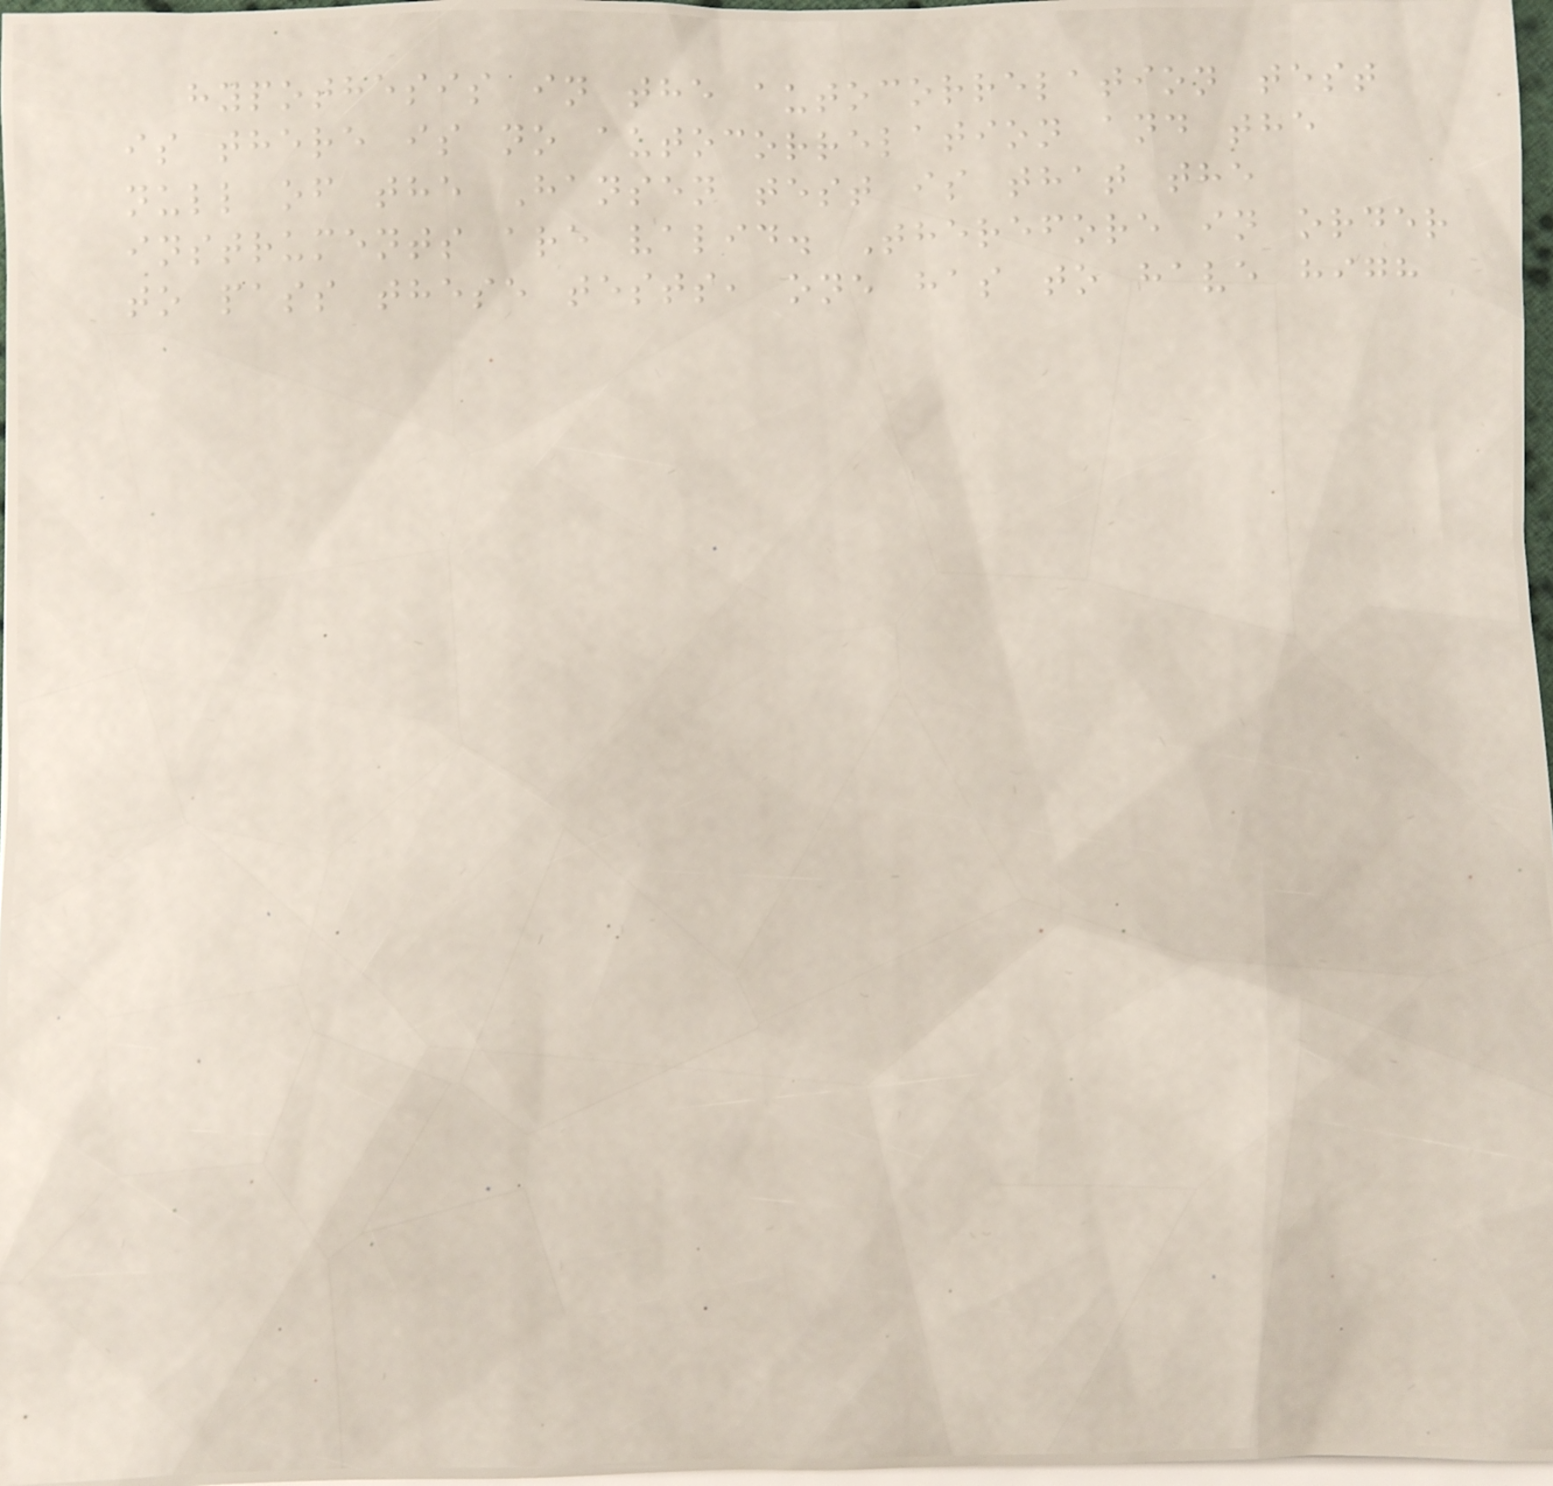hypothesis in the autocorrelation test
is there is no autocorrelation and the
null of the Hansen test is that the
instruments are valid. Therefore in order
to pass these tests, one has to have high
